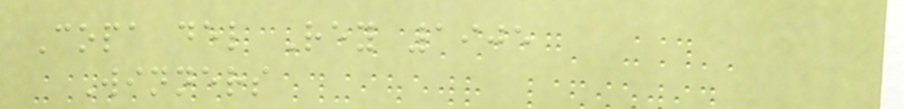Copa del Rey 1905
Winners
